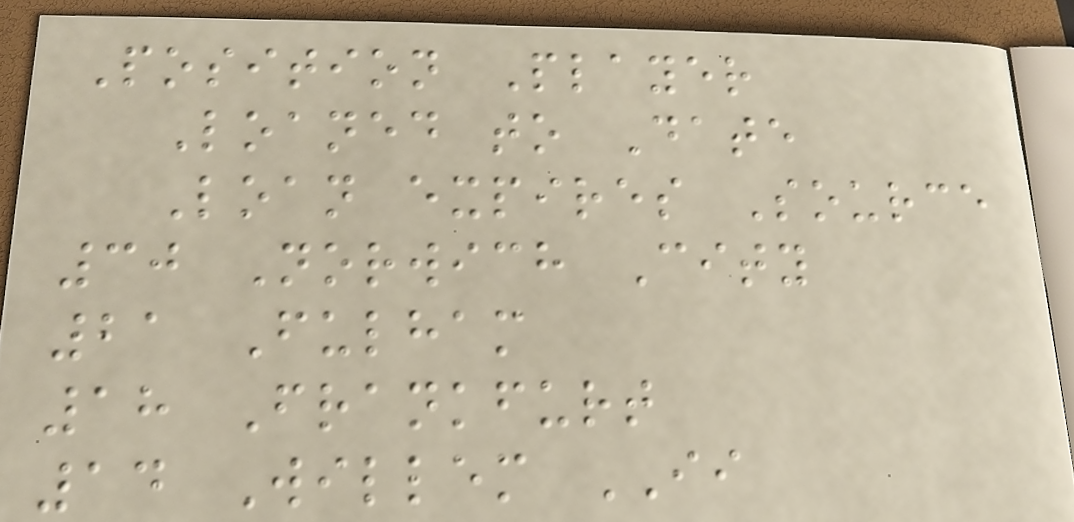Position Player
Loaned to Date
Loan expires Source
30 Norwich City
21 Fulham
18 Frankfurt
14 Willem II
